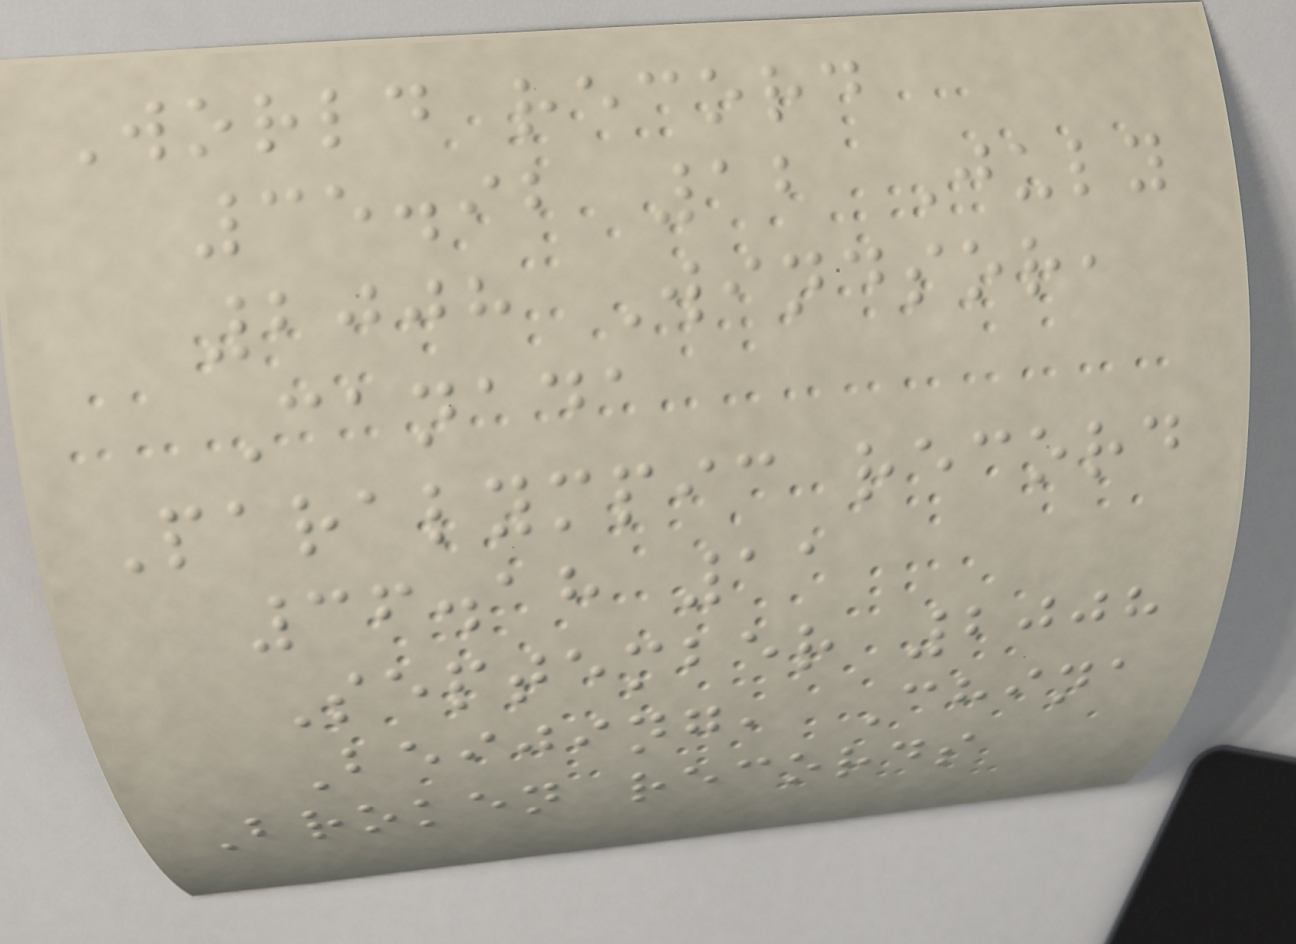World record
35.92 12 July
2008 Windsor,
Canada
Paralympic record
36.18 11
September 2008
Beijing, China
Broken records
